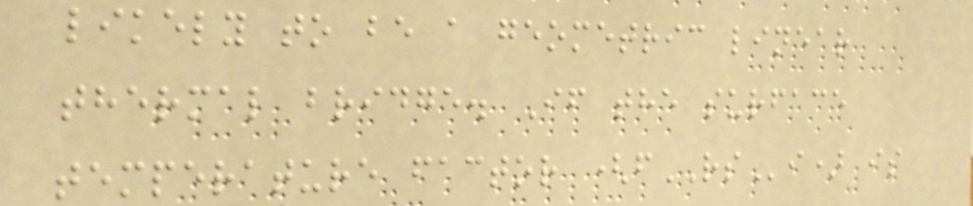likely to be a geometric linear
thermal bridge. If the surface
temperature factor (fRSi) is
